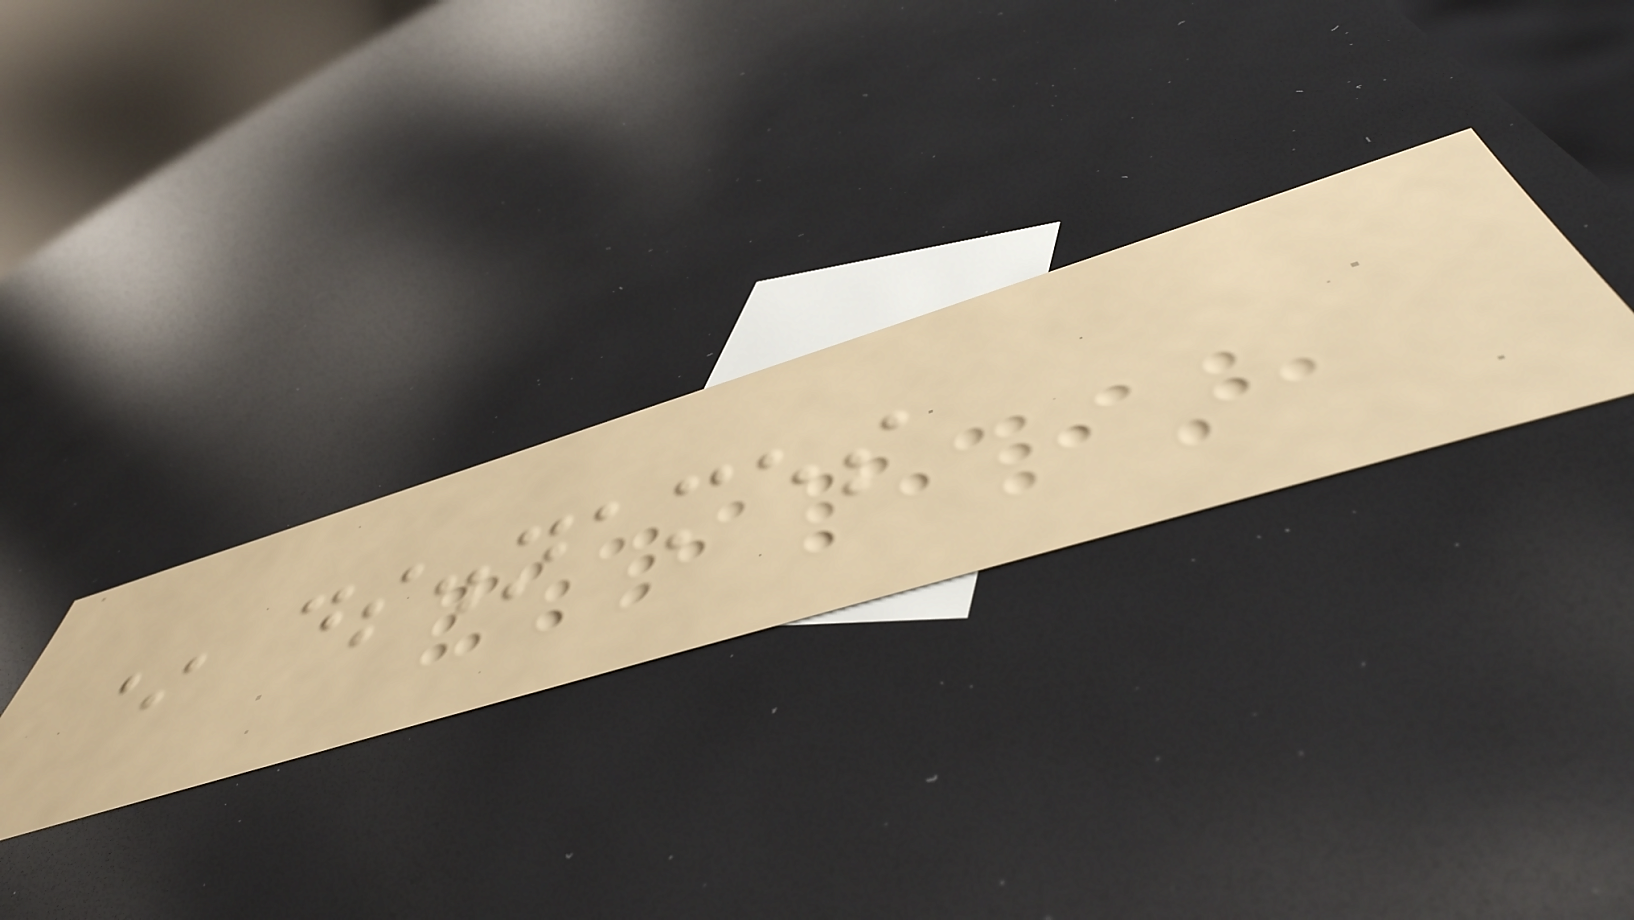* ds.names
